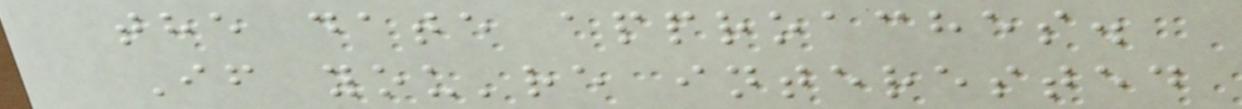the date approaches.
If you're interested
